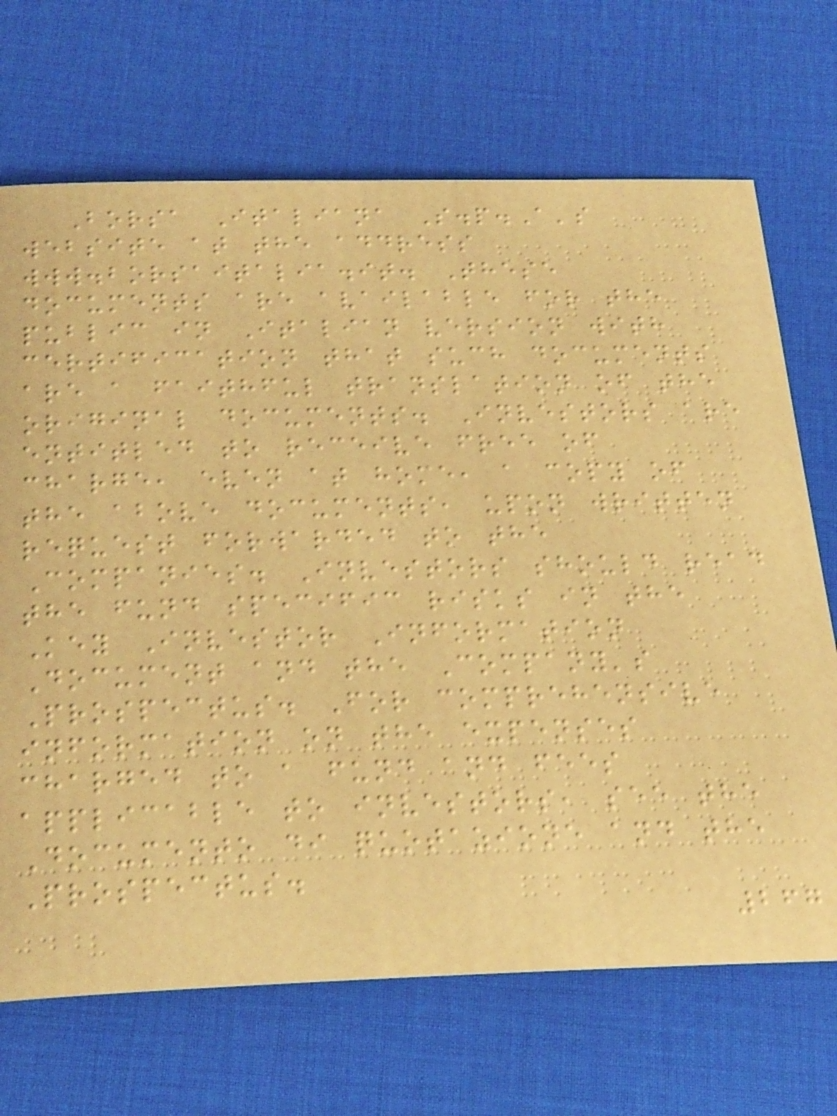Borsa Italiana S.p.A's
website at the address
www.borsaitalia.it. These
documents are available for the
public in Italian version with
certification that such documents
are a faithful translation of the
original documents. Investors are
entitled to receive free of
charge, even at home, a copy of
the above documents, upon written
request forwarded to the
Companies. Investors should read
the fund specific risks in the
Key Investor Information
Document and the Company's
Prospectus. For comprehensive
information on the expenses
charged to a fund and fees
applicable to investors, see the
Documento di quotazione and the
Prospectus.
267
